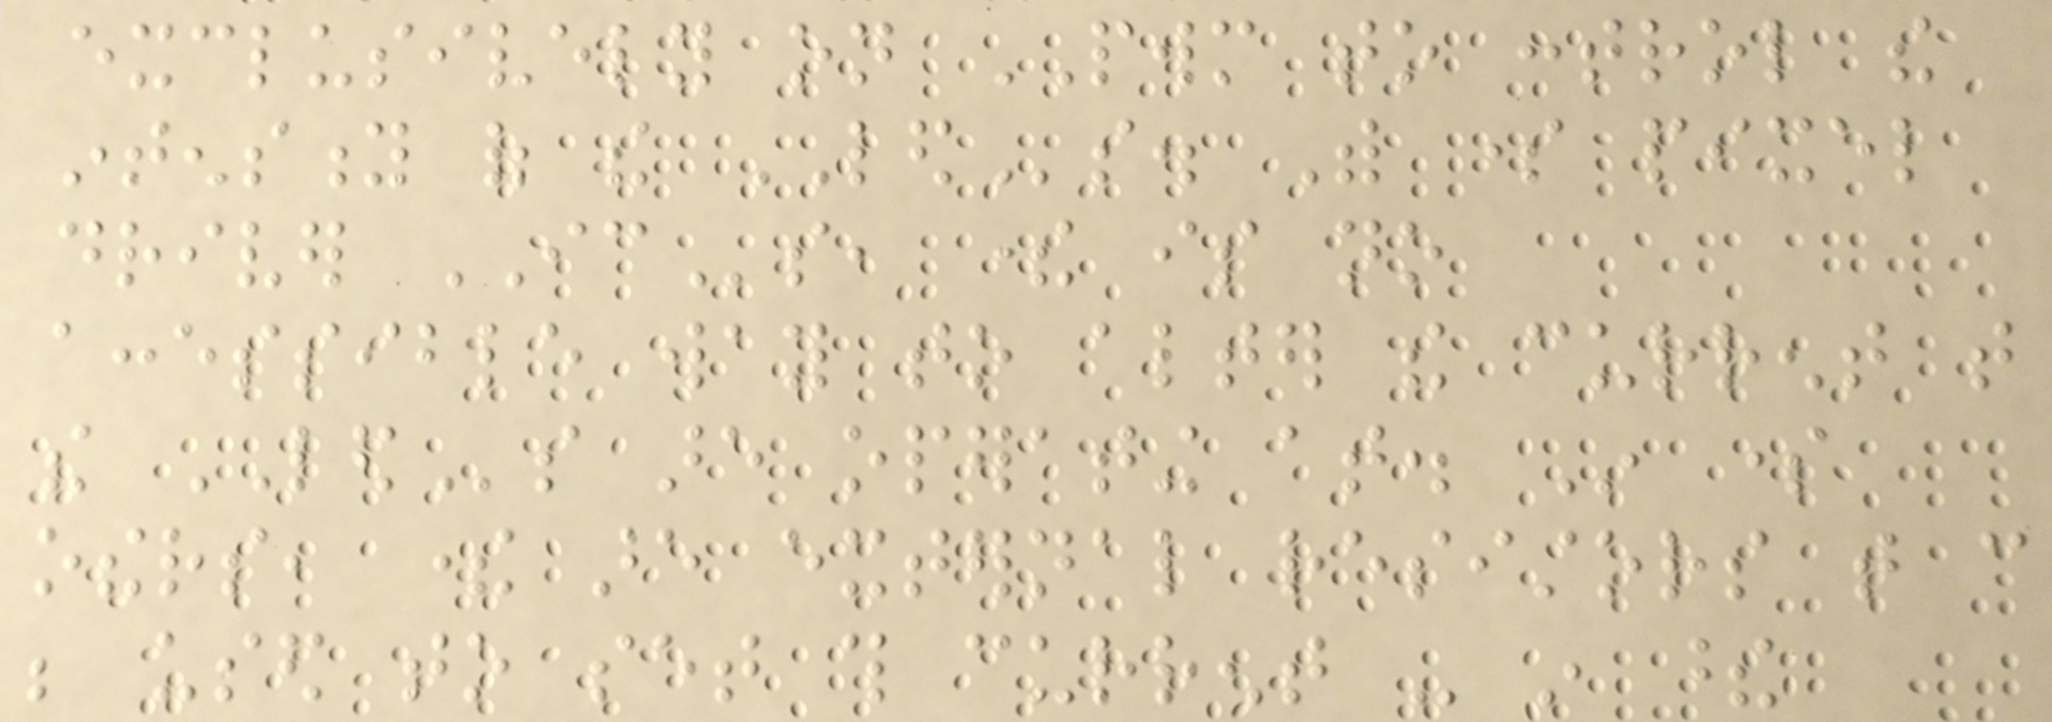exclusively on PWM to control the
intensity of the LEDs. With some pixel
driver ICs, there is no
accessible way to alter the current that
the LEDs are operating at. In some
others, there are external resistors that can
be used to set this current - in these
